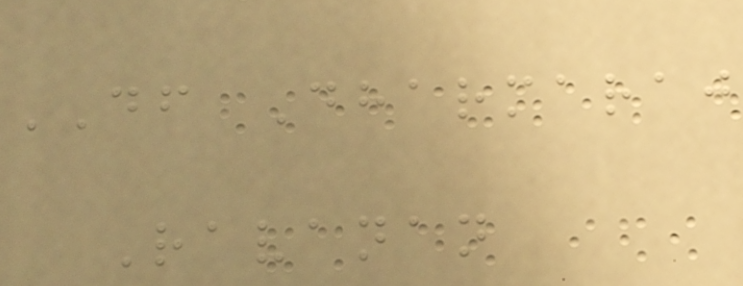DF Dharmaraj
Ravanan
